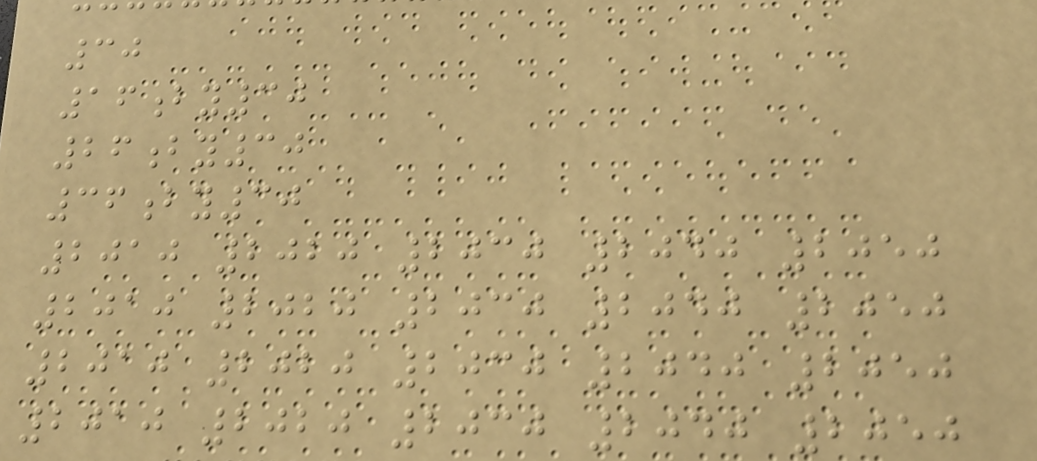30
16by30
26by30
36by30
2010 2020 2030 2040 2050
2010 2020 2030 2040 2050
2010 2020 2030 2040 2050
2010 2020 2030 2040 2050
